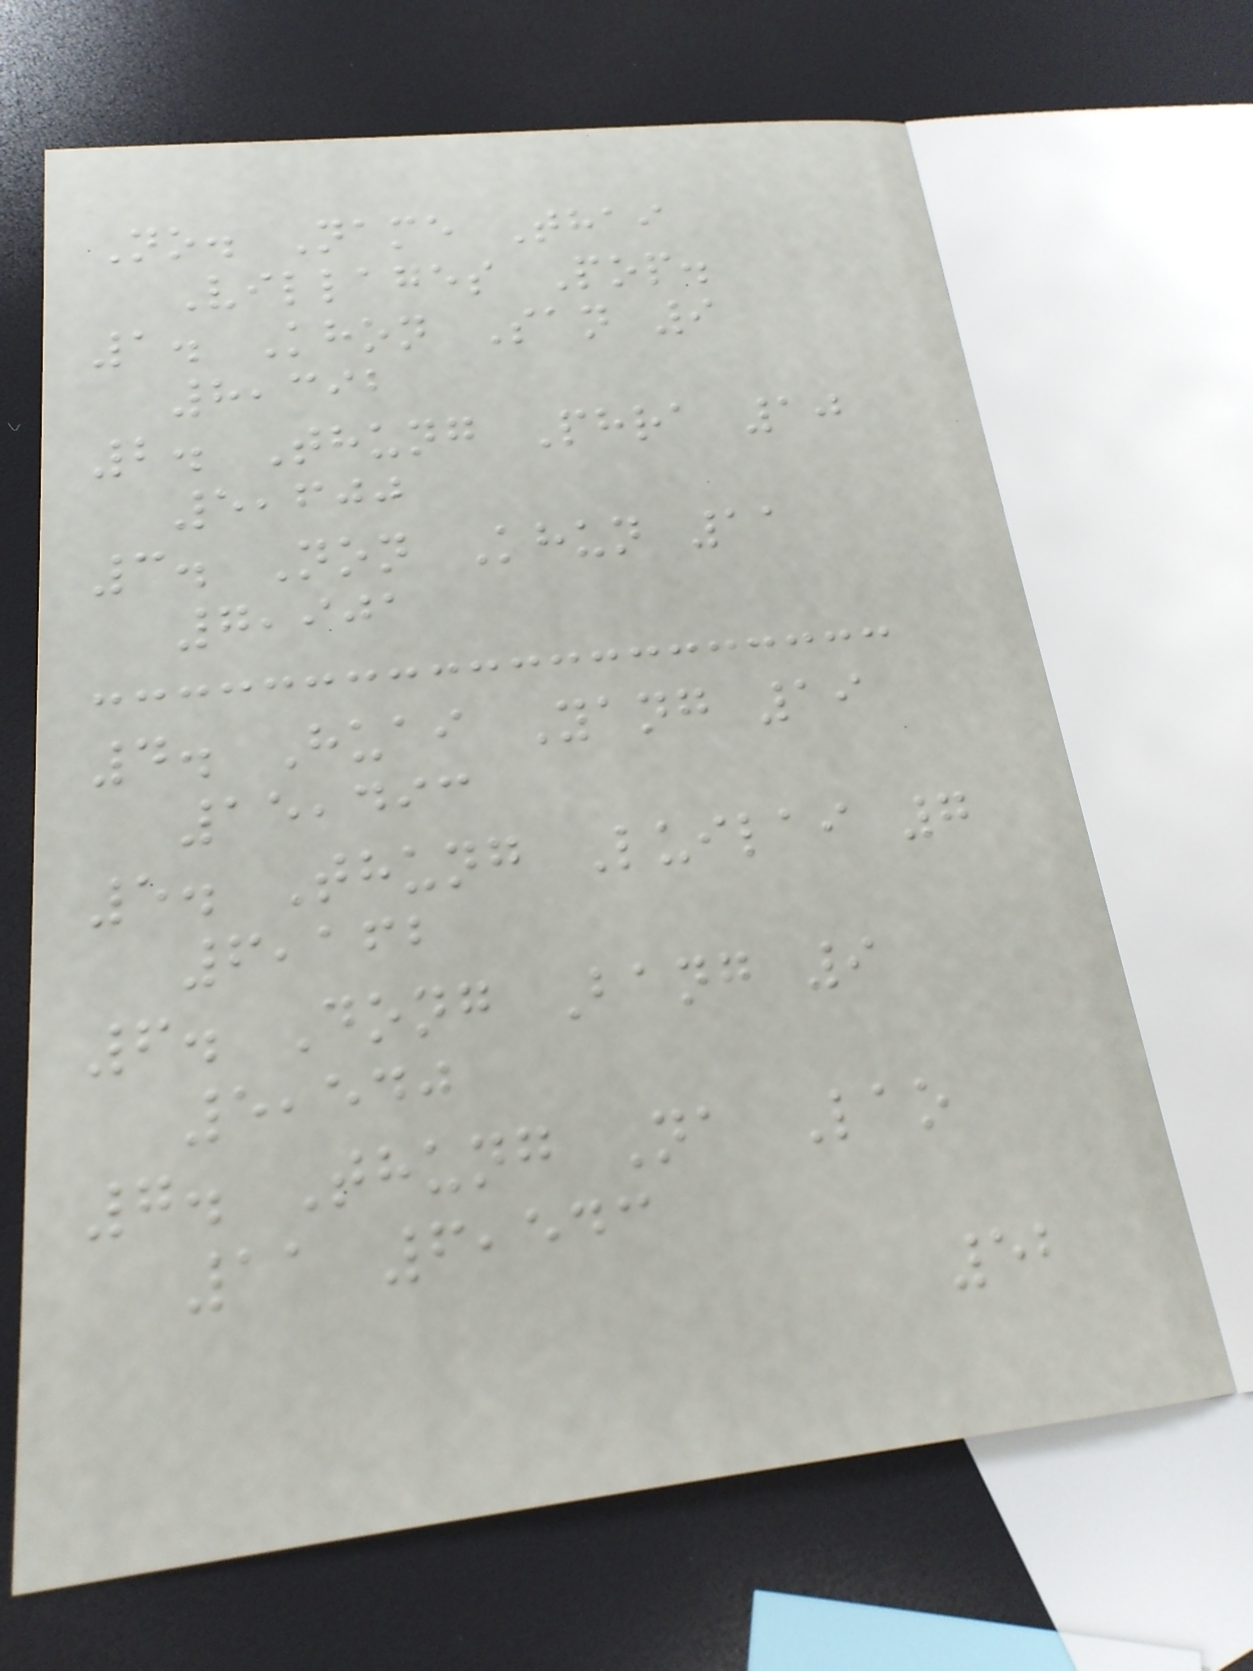No. Name Thai
Villages Pop.
1. Khon San 9
8,392
2. Thung Phra 10
5,600
3. Non Khun 11
7,901
4. Huai Yang 19
15,493
5. Thung Luilai 7
6,162
6. Dong Bang 9
5,540
7. Thung Na Lao
11 6,543
52
